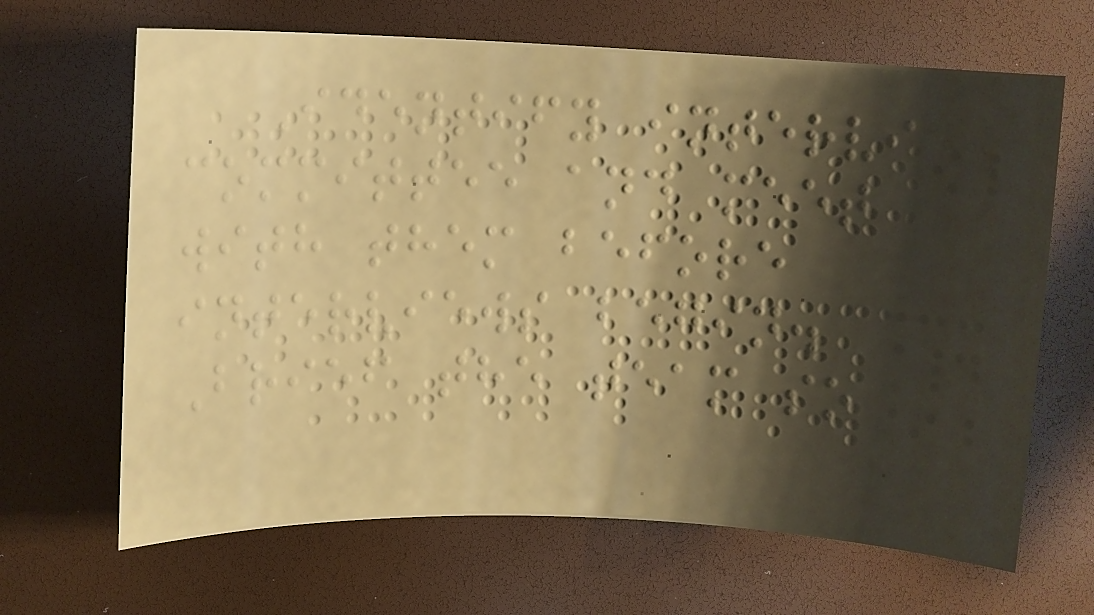Identify interview
committee and meet
with them before
interviews begin.
Brief the team so
